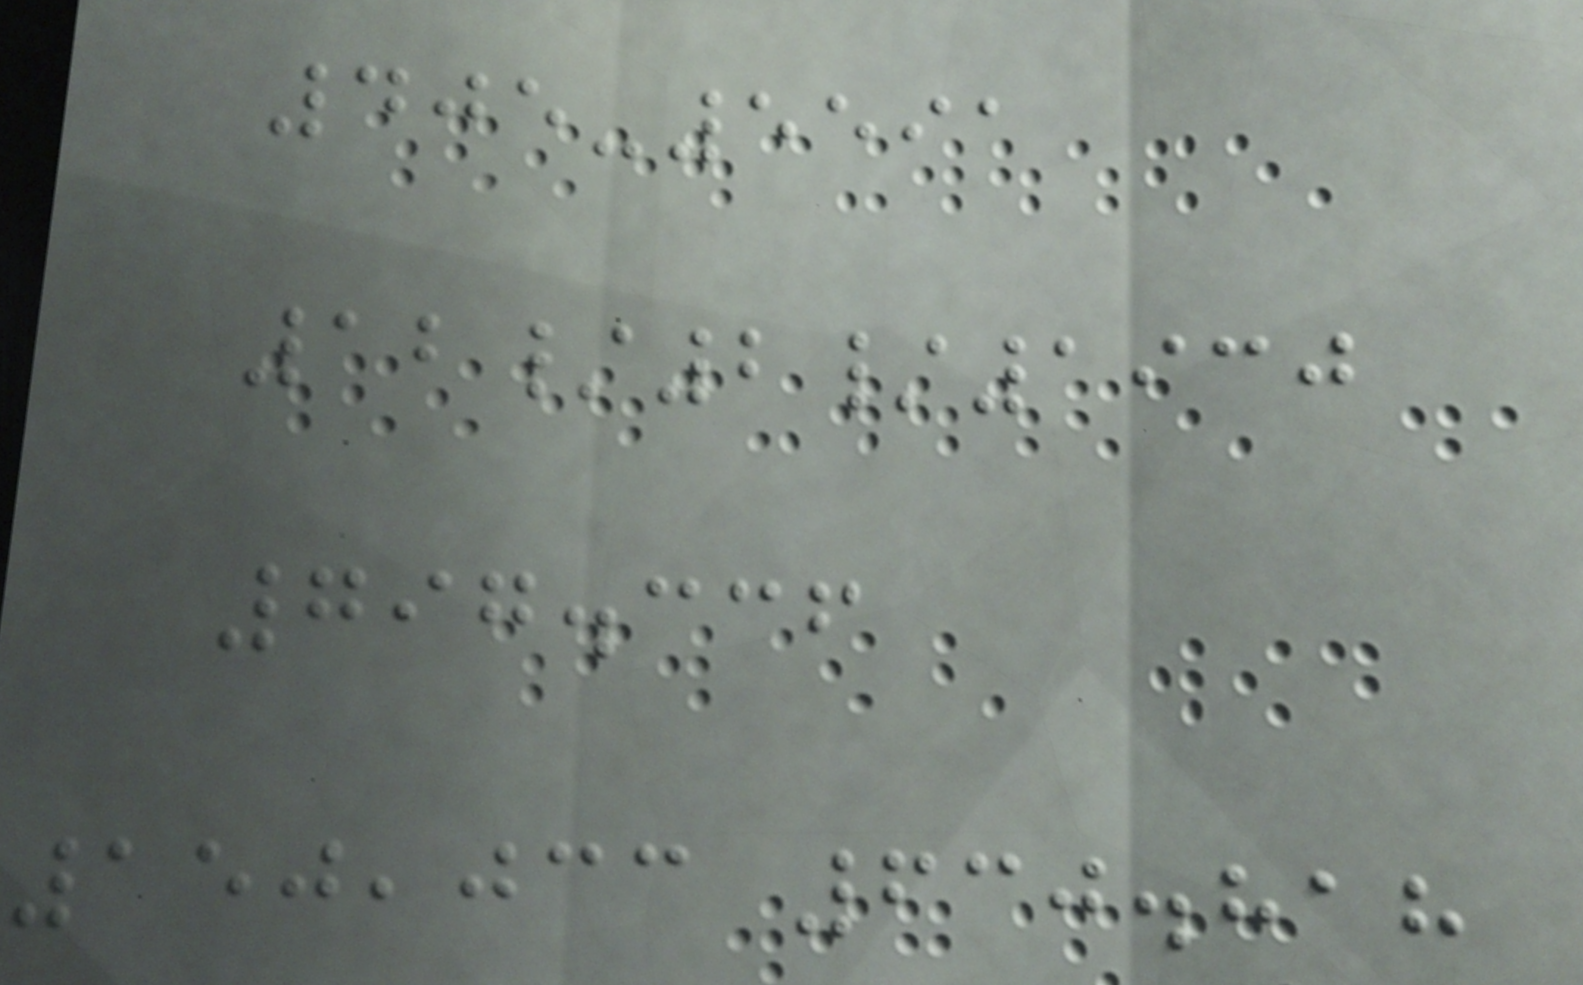405-5591
12/2/1930
797.336
150,033 630.818
